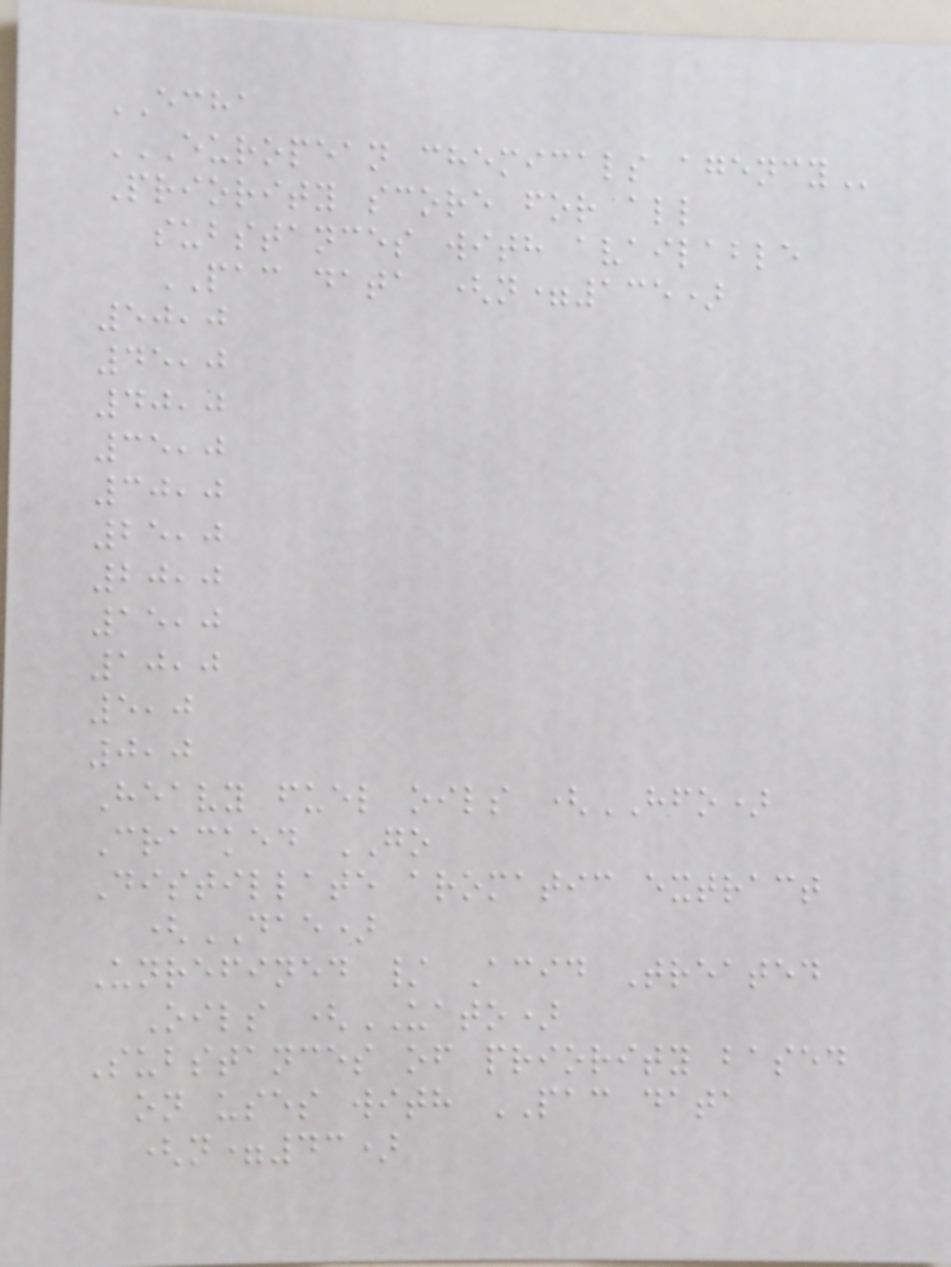ECHA
EUROPEAN CHEMICALS AGENCY
Priority score for all
substances with available
PAC data (n=135)
50,0
45,0
40,0
35,0
30,0
25,0
20,0
15,0
10,0
5,0
0,0
Heavy fuel oils (HFO)
Cracked GO
Distillate aromatic extract
(DAE)
Unrefined / Acid Treated
Oils (UATO)
Substances of priority based
on uses with PAC data
(n=43)
